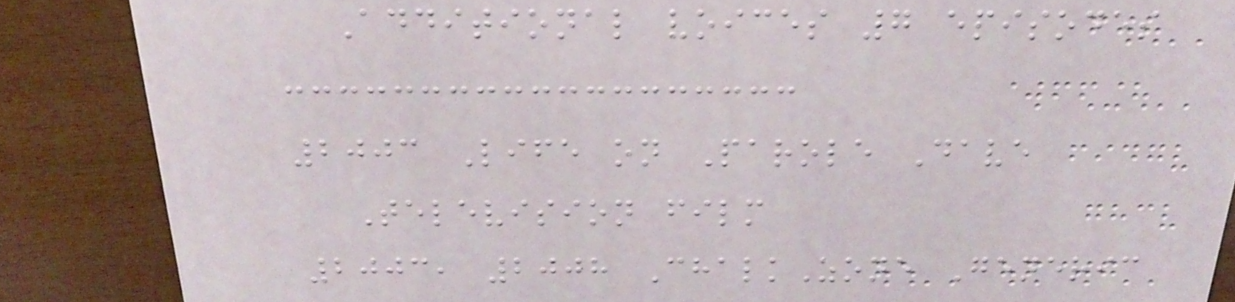Additional voices 7 episodes
2003 Life on Parole Dave
Television film
2003, 2008 ChalkZone Generic
